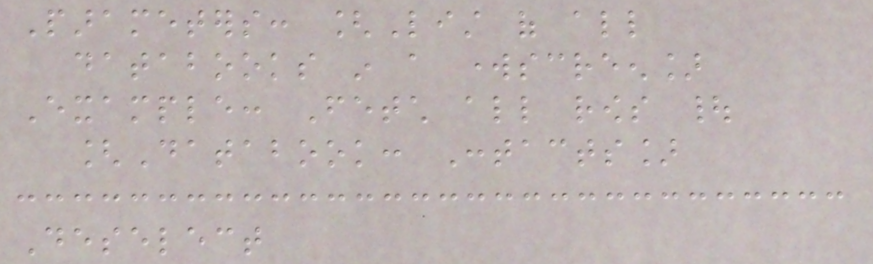Parameters: [List of all
databooks in a workscreen]
Example: Fetch all rows |
[Databook: Contacts]
Deselect
